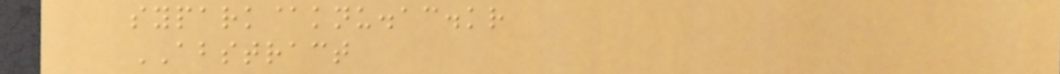sypark@knu.ac.kr
ABSTRACT
